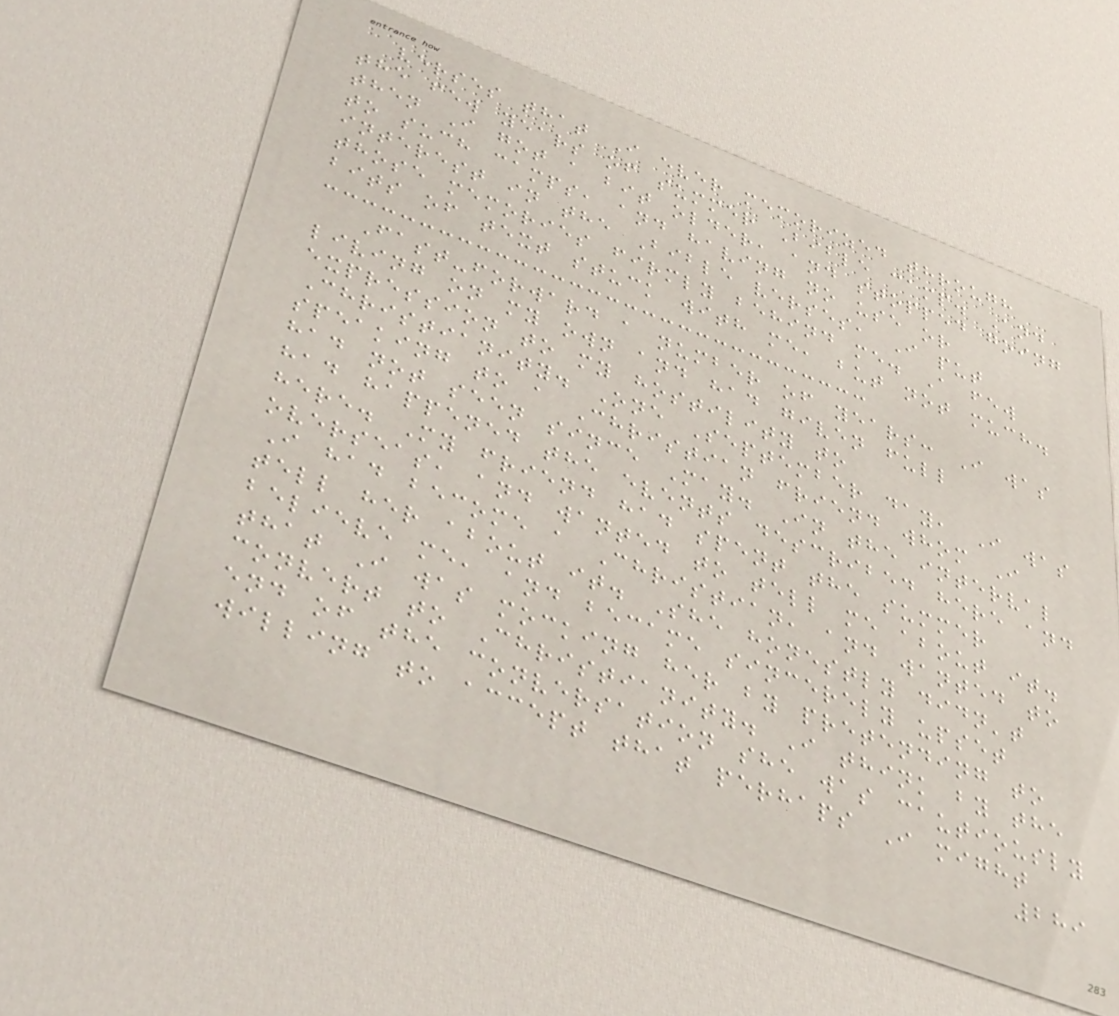verses that I ever memorized through
the few years of summer Bible camp. And
then I got a bit older, and stopped going
to such camps, and having no use or
interest in the Bible verses, I put
those memories firmly behind me. A few
bits of text stuck with me, but not much.
Fast-forward a number of years: I was
living on my own and had given full
expression to my hostility to
Christianity. One September day, I was
speaking to a Christian friend whom I
had not seen since May. In the interval
had happened the events described here and
here. My friend had spent the summer
overseas, and wanted to tell me about it.
I had become a Christian, and wanted to
tell her about it. She honestly didn't
believe me, and became sincerely upset
that I was mocking her by pretending to
convert to Christianity. I think by the
end of the conversation she was cautiously
willing to accept that perhaps I might
289
